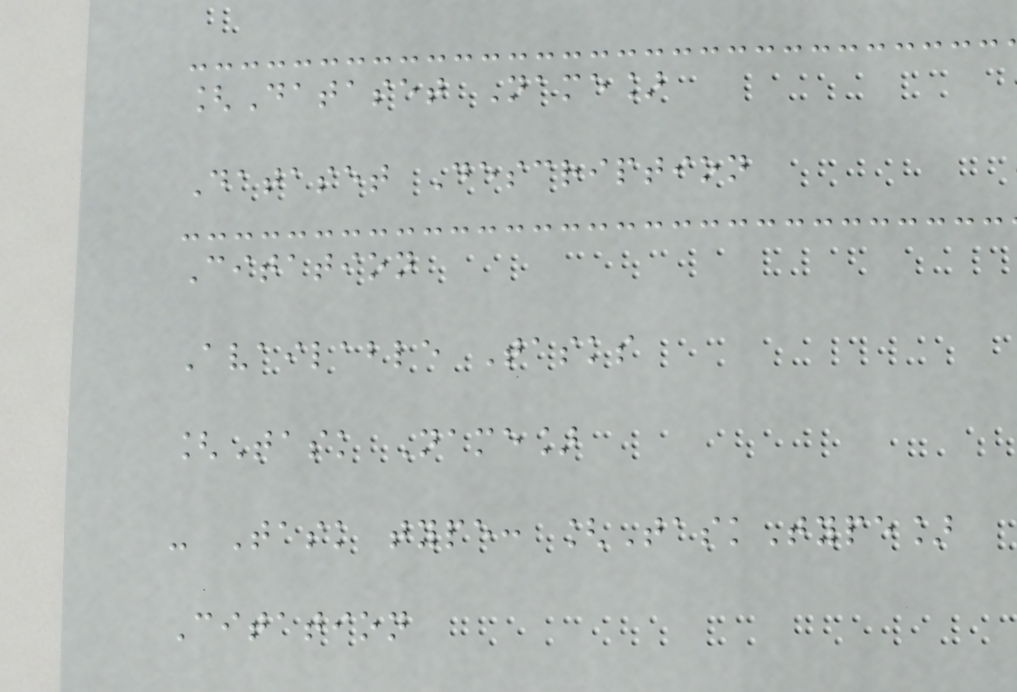[Dataset Name]
Dataset Description
Citation
Available Tasks
[Task Name]
- Task type: [TaskType]
Citation
